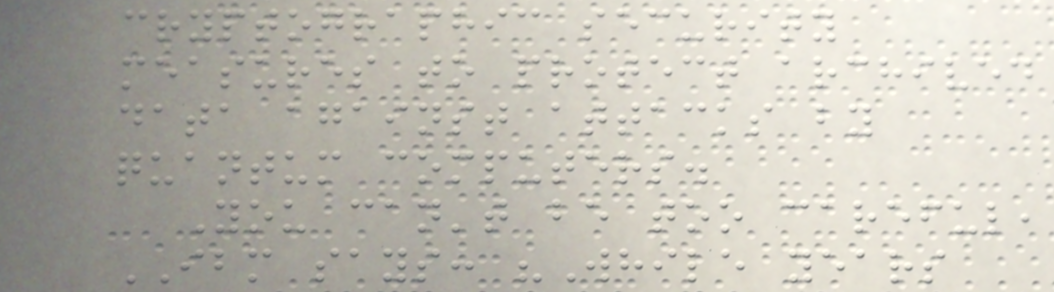cryptographic security
measures to protect archived
data against attacks by
quantum computers.
You can't be too careful,
IBM says: "While years
